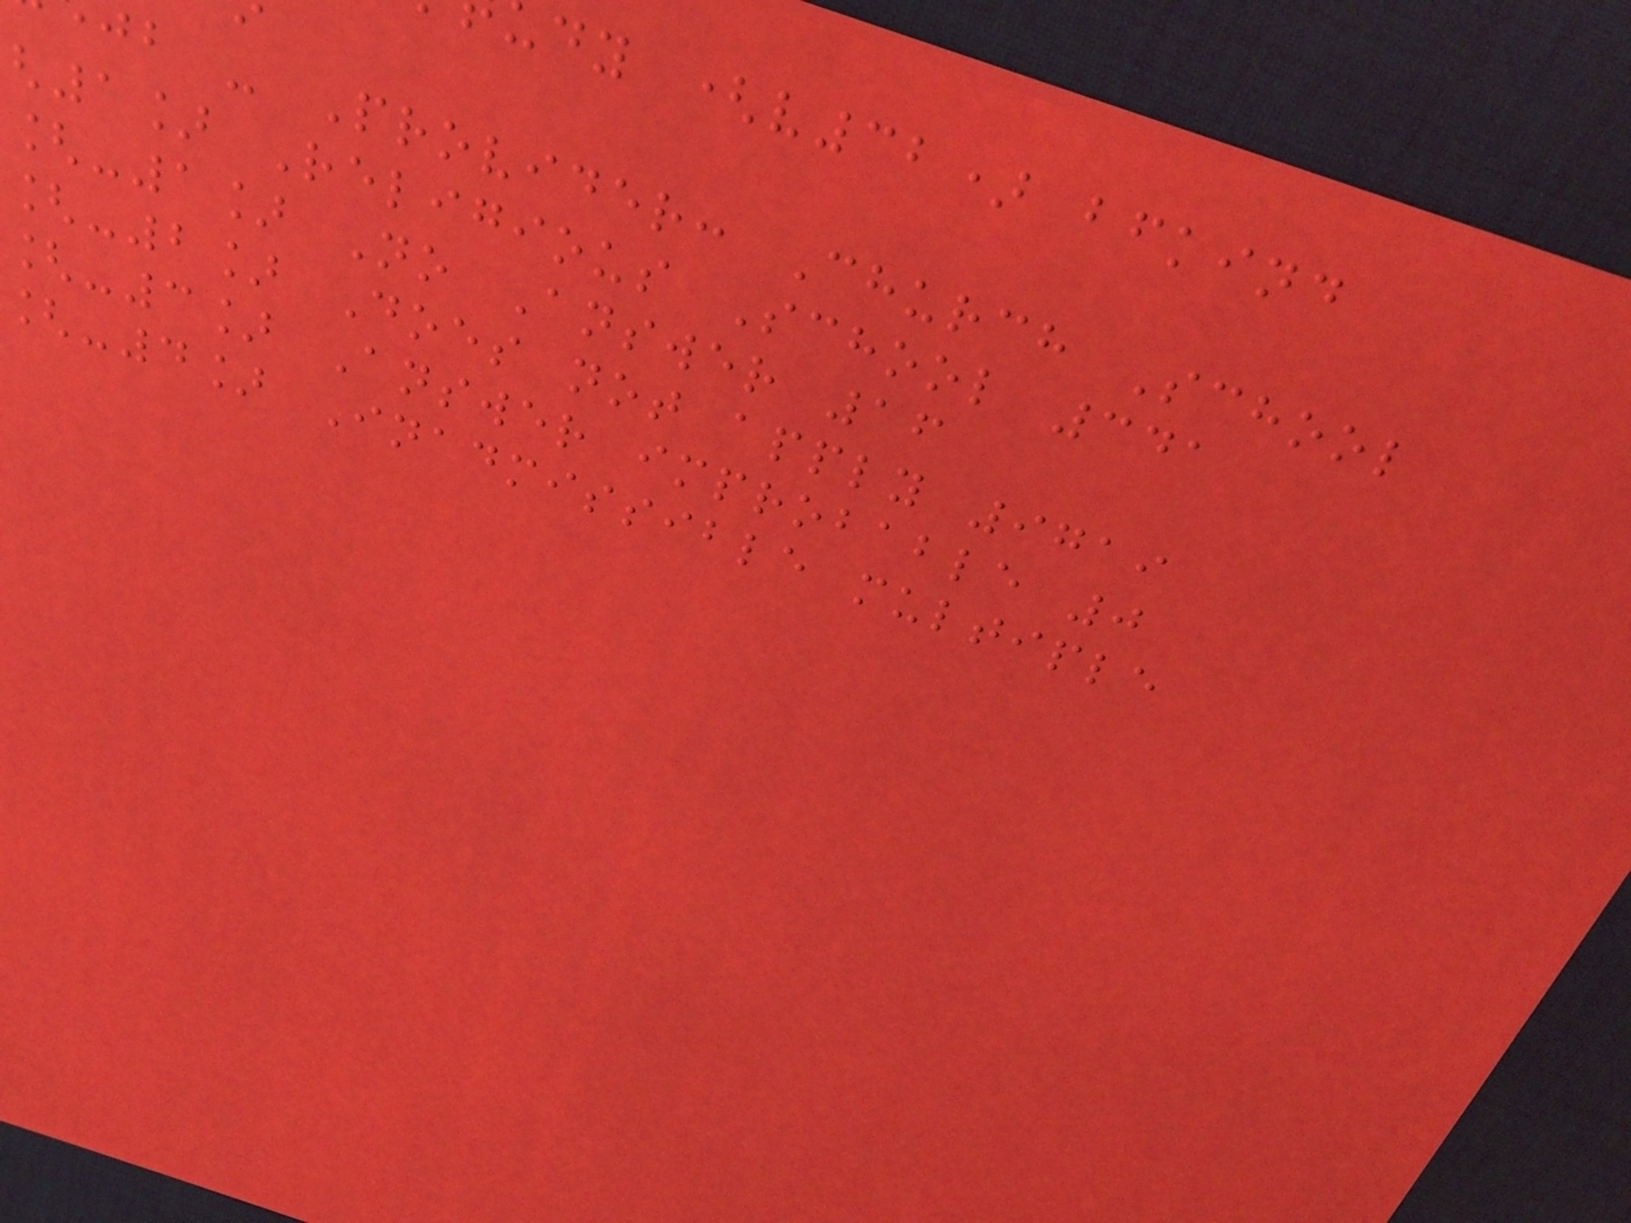dy (v32) bfkind
jb - Provider: Church School
1] Religious School 341
[-1] No Answer 16
[-2] Does not apply 9719
[-3] Answer improbable 0
[-4] Inadmissible multiple
